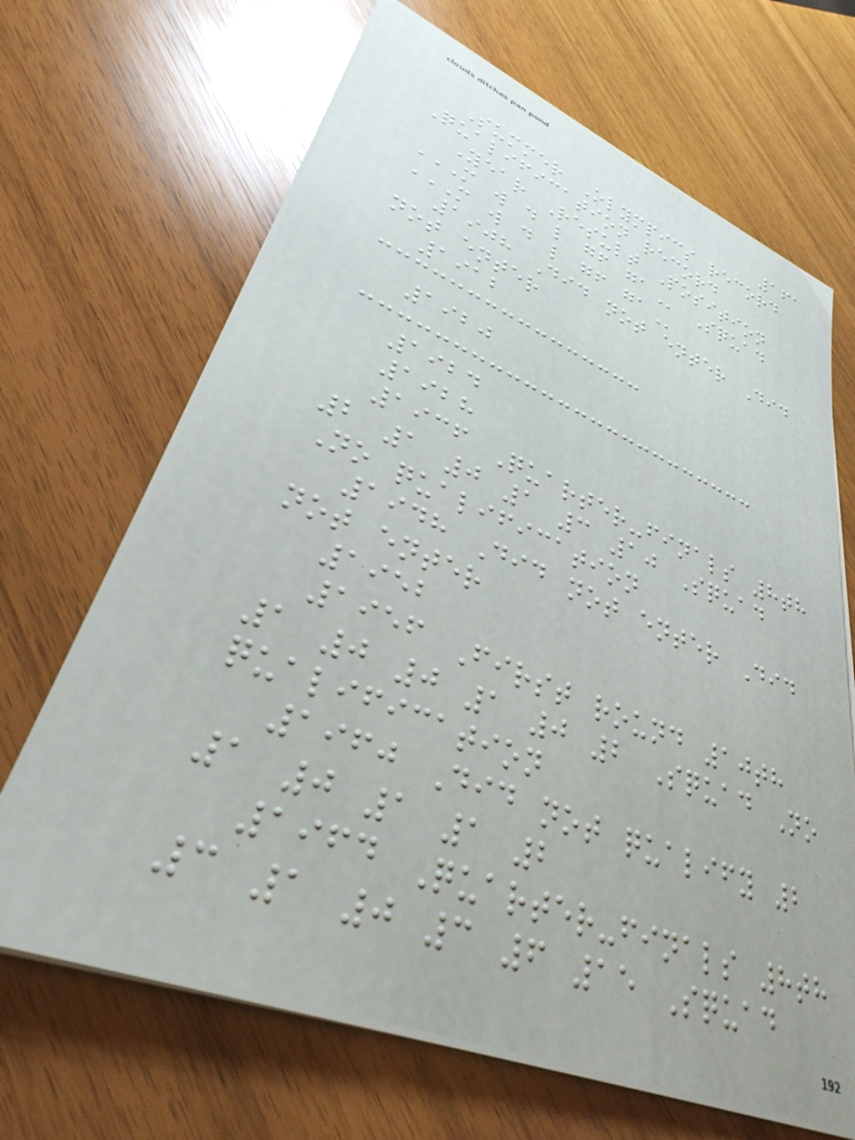161
Summer Olympics record
Qualification record
Year Result Position
M W D L GF GA Squad
M W D L GF GA
1908 Did not enter Did
not enter
1912
1920
1924
1928
1936 Quarter-finals 8th
2 1 0 1 3 10 Squad
No qualification
1948 Did not enter Did
not enter
1952
1956 First round 10th
1 0 0 1 0 2 Squad No
qualification
1960 Did not qualify 2
1 0 1 1 2
1964 Quarter-finals 8th
3 1 0 3 6 15 Squad
